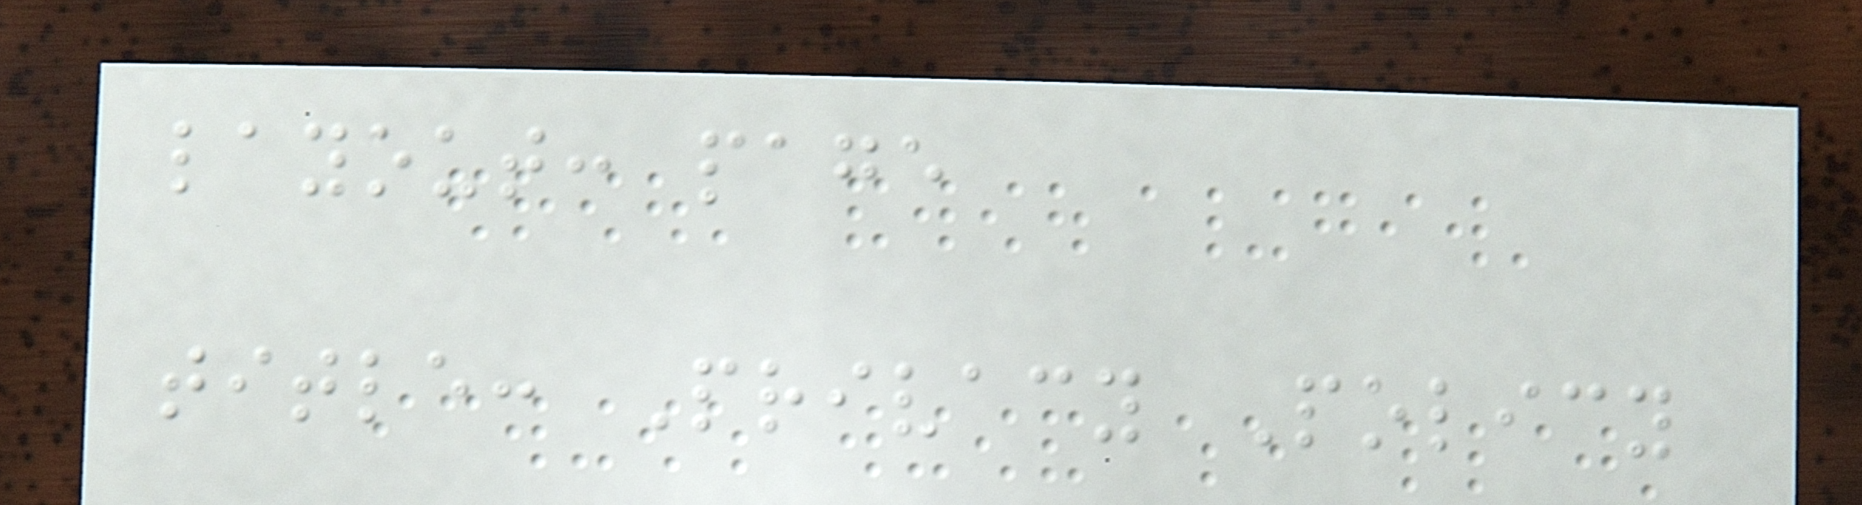layout: page
title: Privacy Policy
